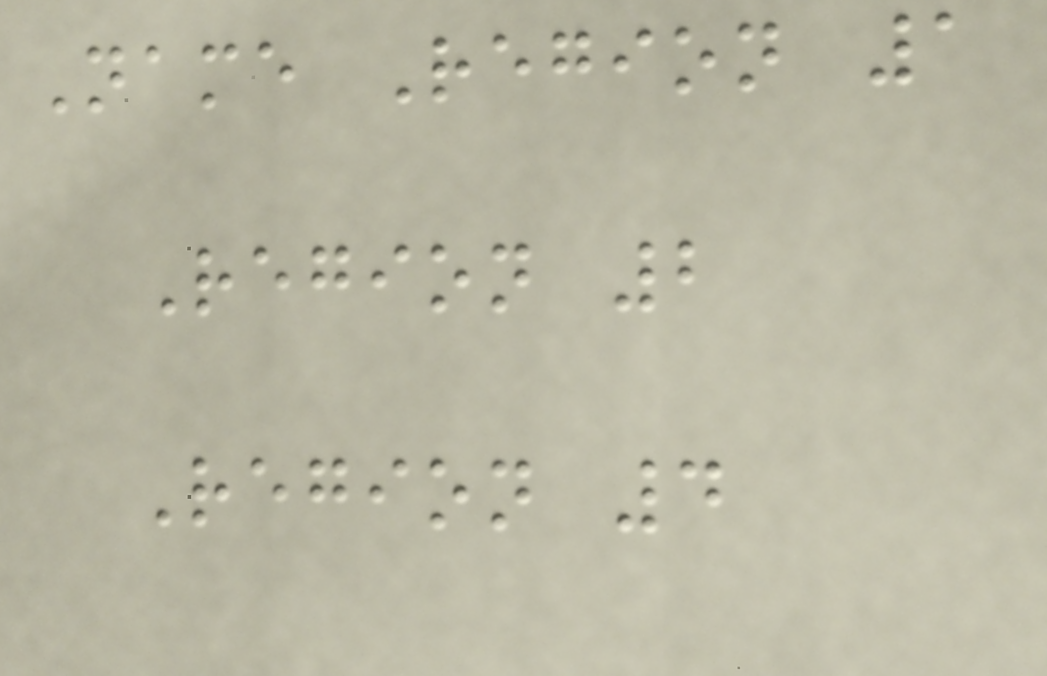Name Region 1
Region 2
Region 4
